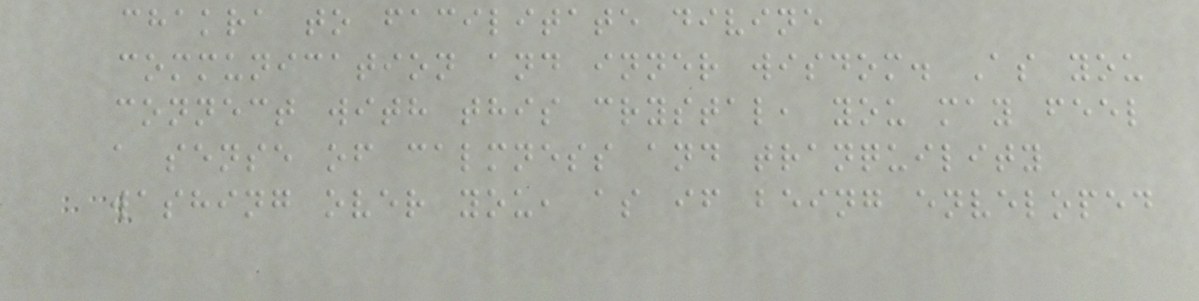chakra to facilitate divine
communication and inner wisdom. As you
connect with this crystal, you may feel
a sense of calmness and tranquility
washing over you, as if being enveloped
